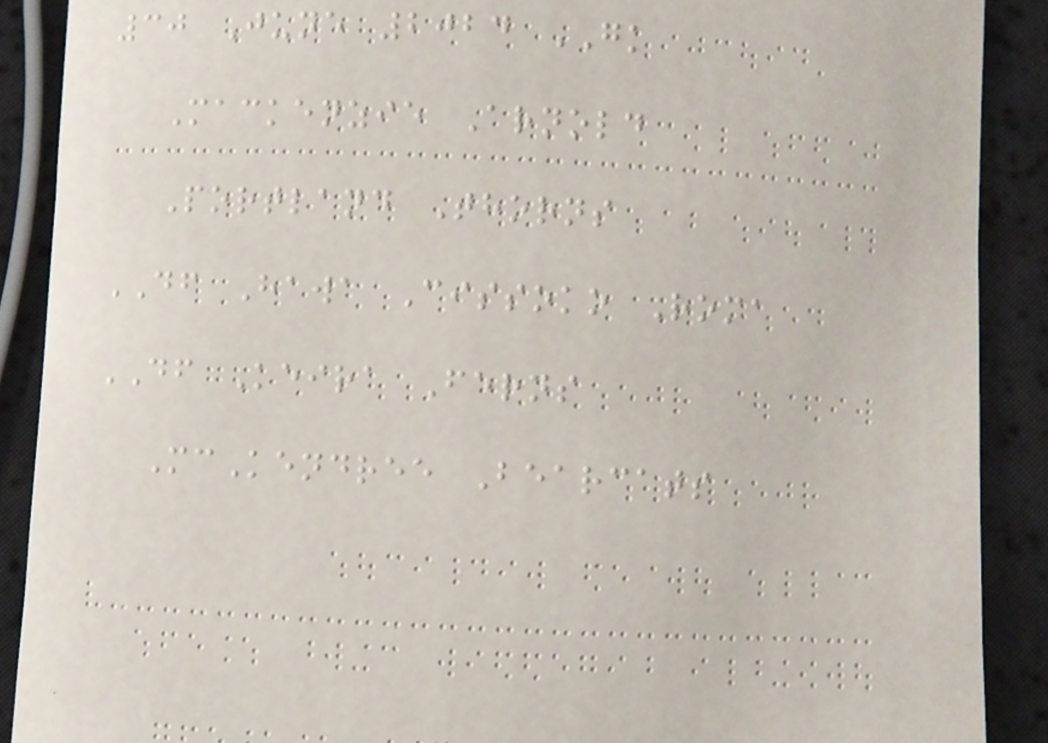30 June 2024 GK
Mackenzie Arnold
Portland Thorns
DF Hawa Cissoko Roma
DF Keira Ferns
McKendree Bearcats
